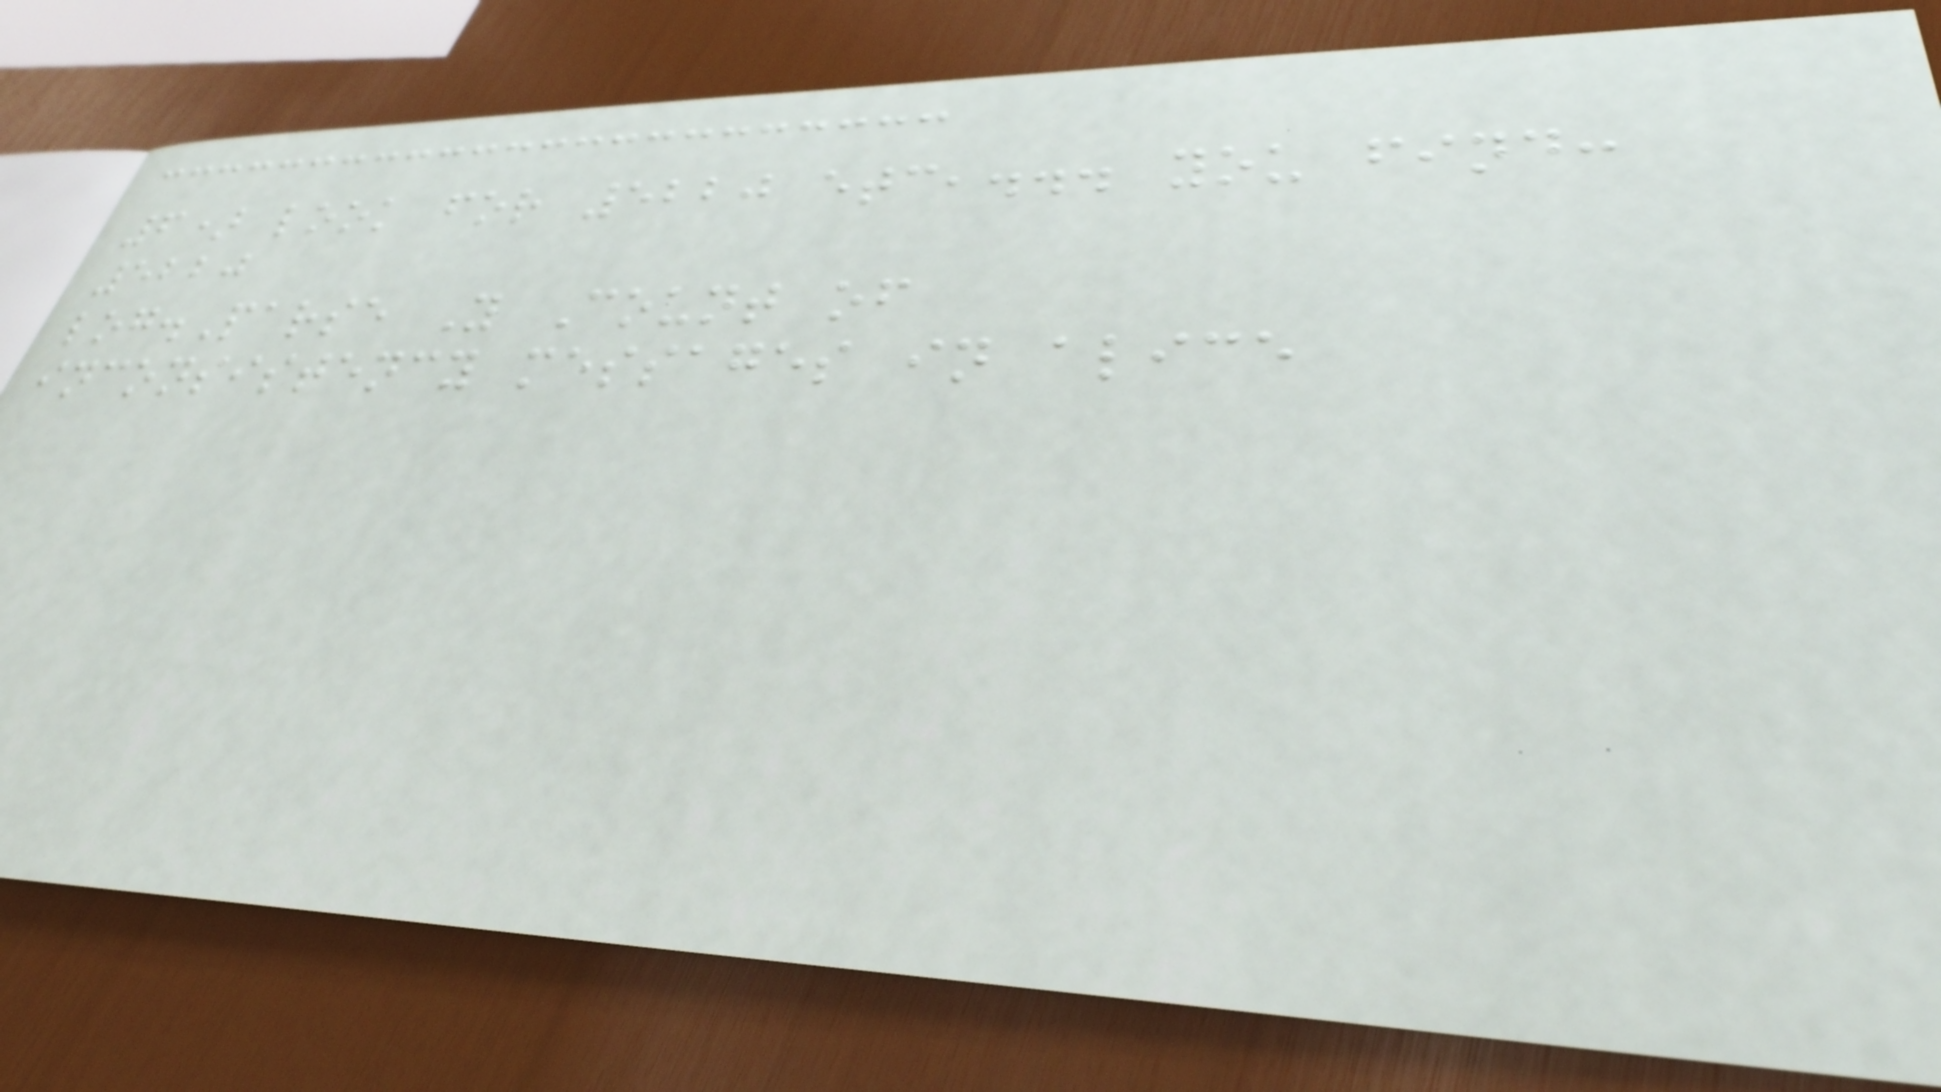6) look for 5220 etc,... you find:
5220
log.Parse Y Count of
inconsistency messages in alice
